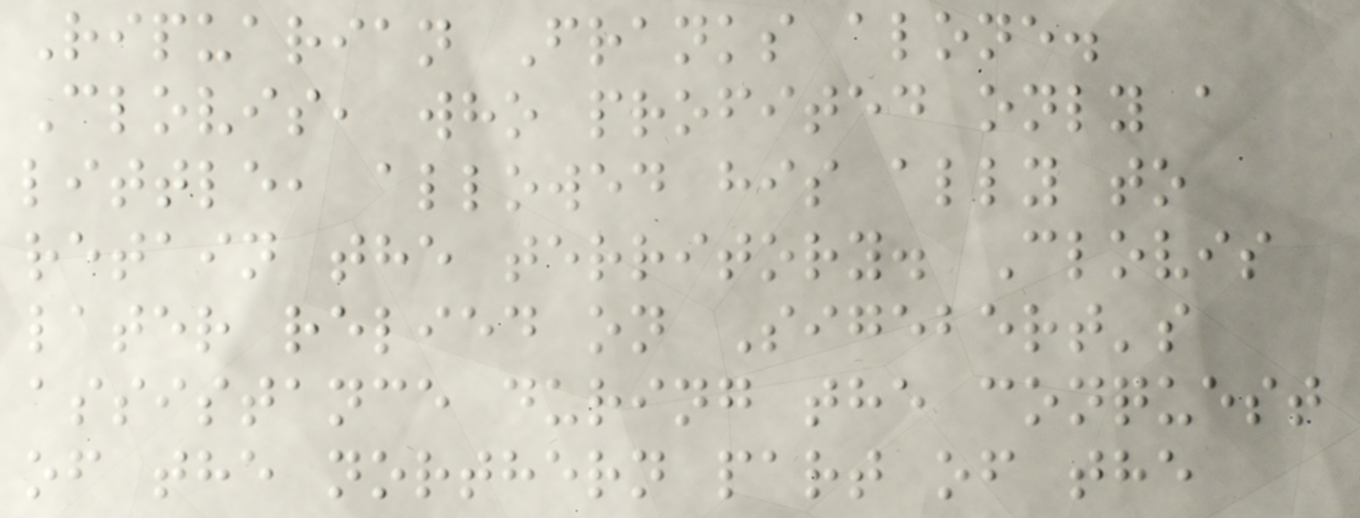Ripuarian Franks alone.
Clovis, who profited only a
little, allowed his ally to
retain the territory. Clovis
later relied on Sigebert's
assistance during the conquest
of the northern part of the
